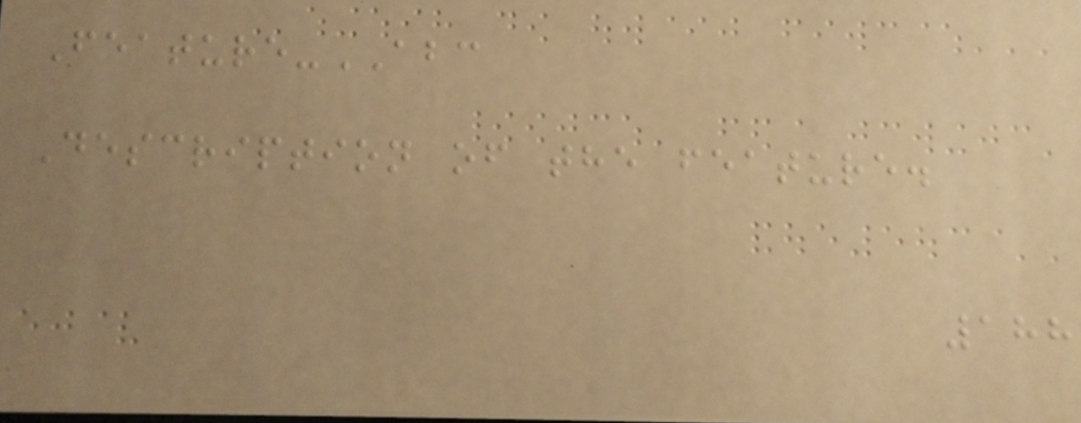Feature-ABC
Description of the feature.
188
